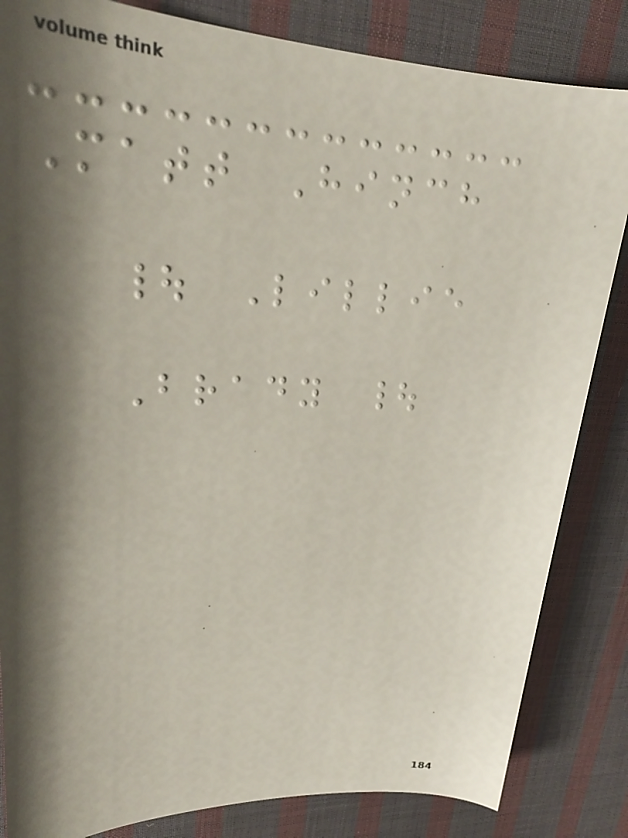Matt Hinch
| Lillie
Brady |
